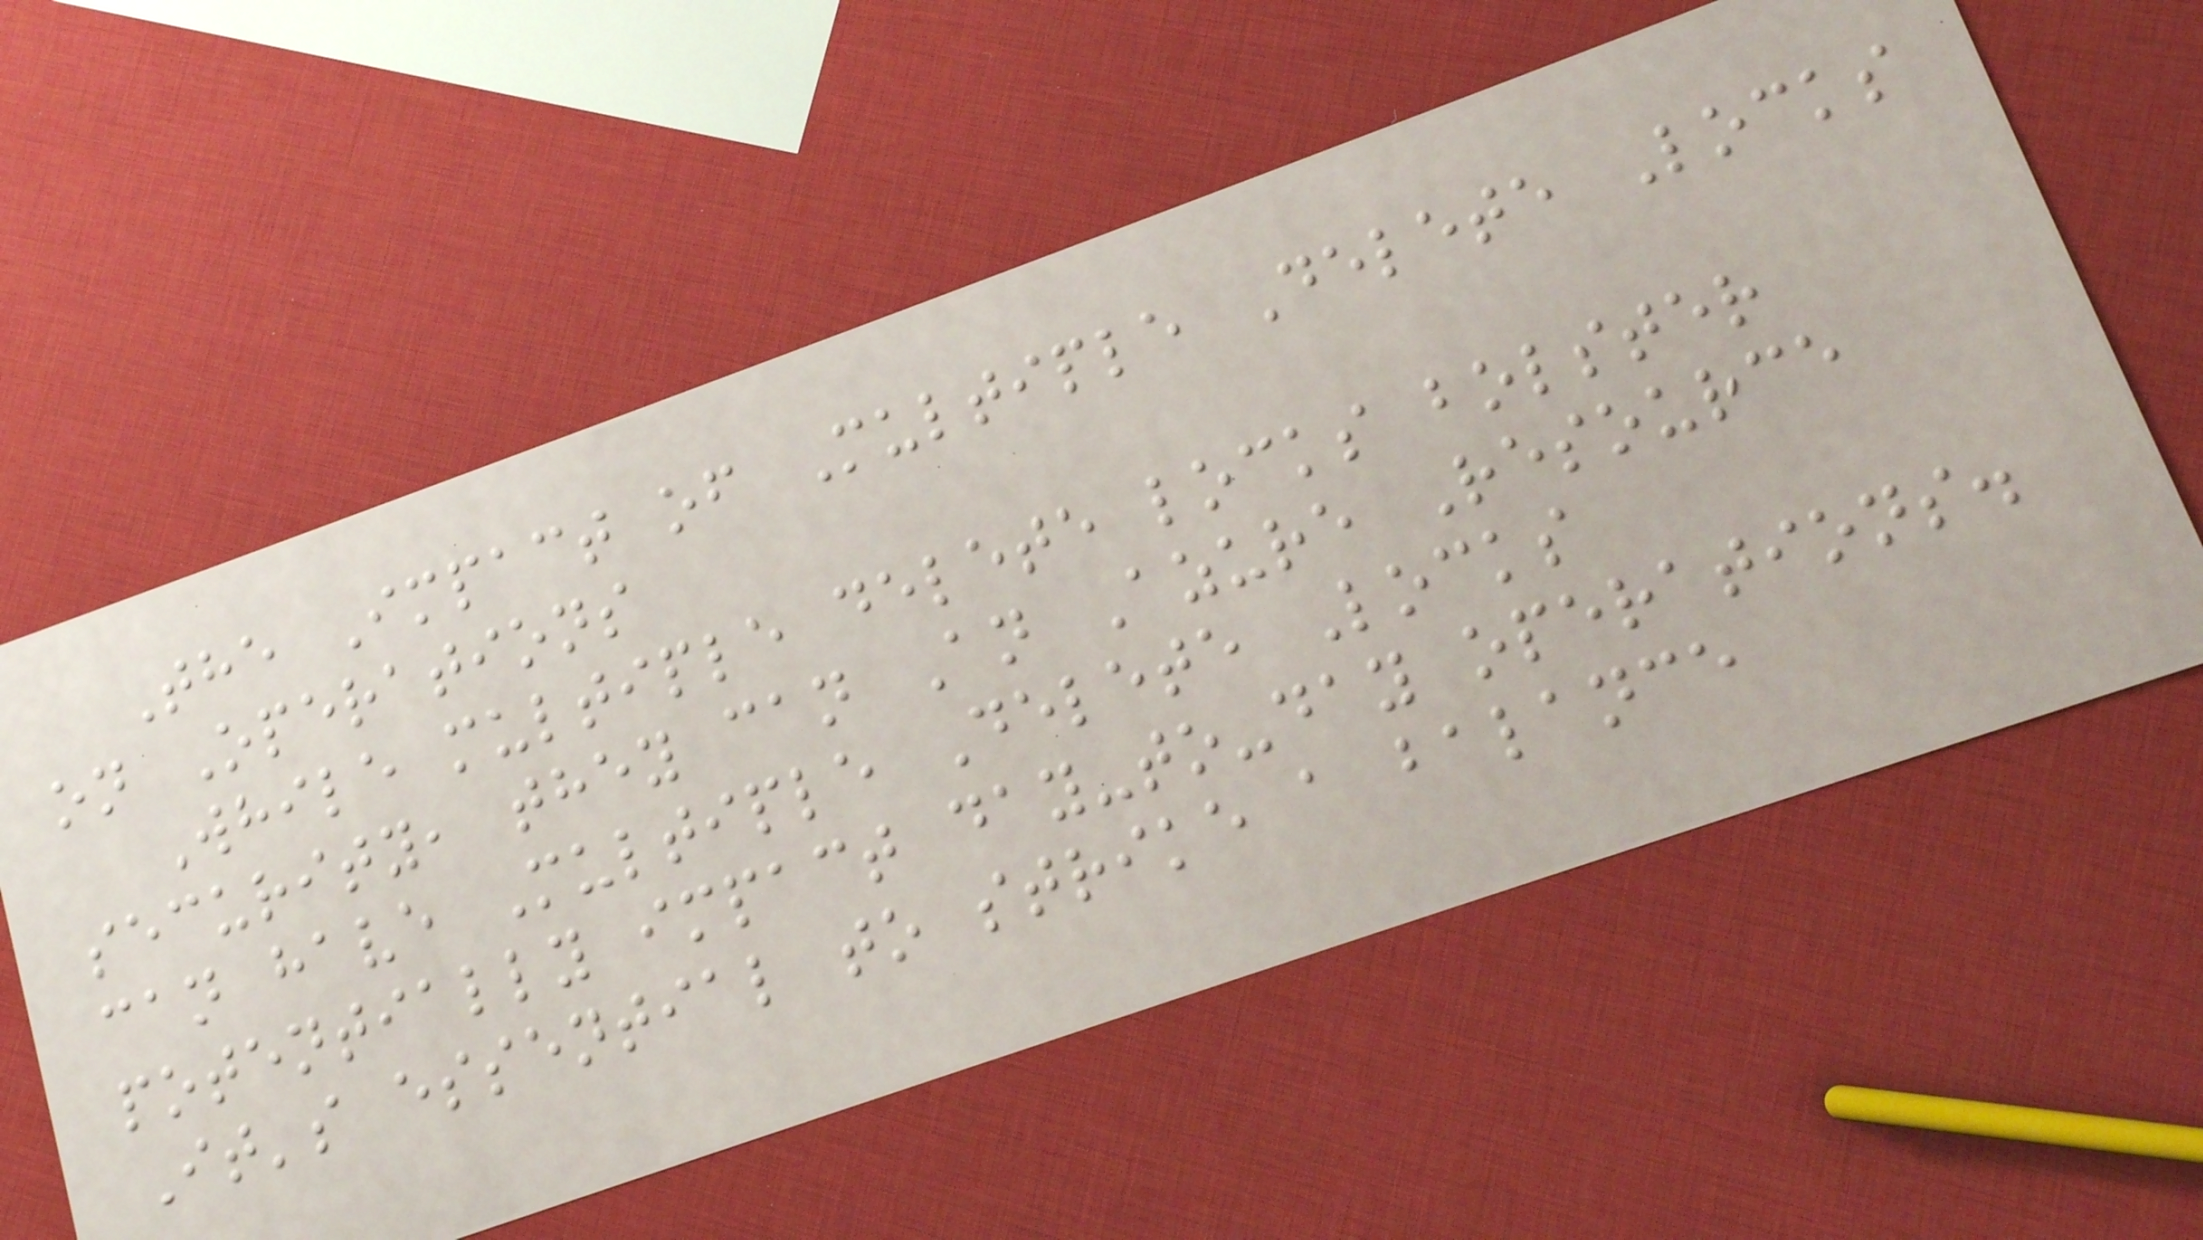The Impact of Multiple Delete Locks
on Operations
While multiple delete locks bolster
security, they can An Azure Resource
can have Multiple Delete Locks
potentially impact day-to-day operations.
It's essential to strike a balance
